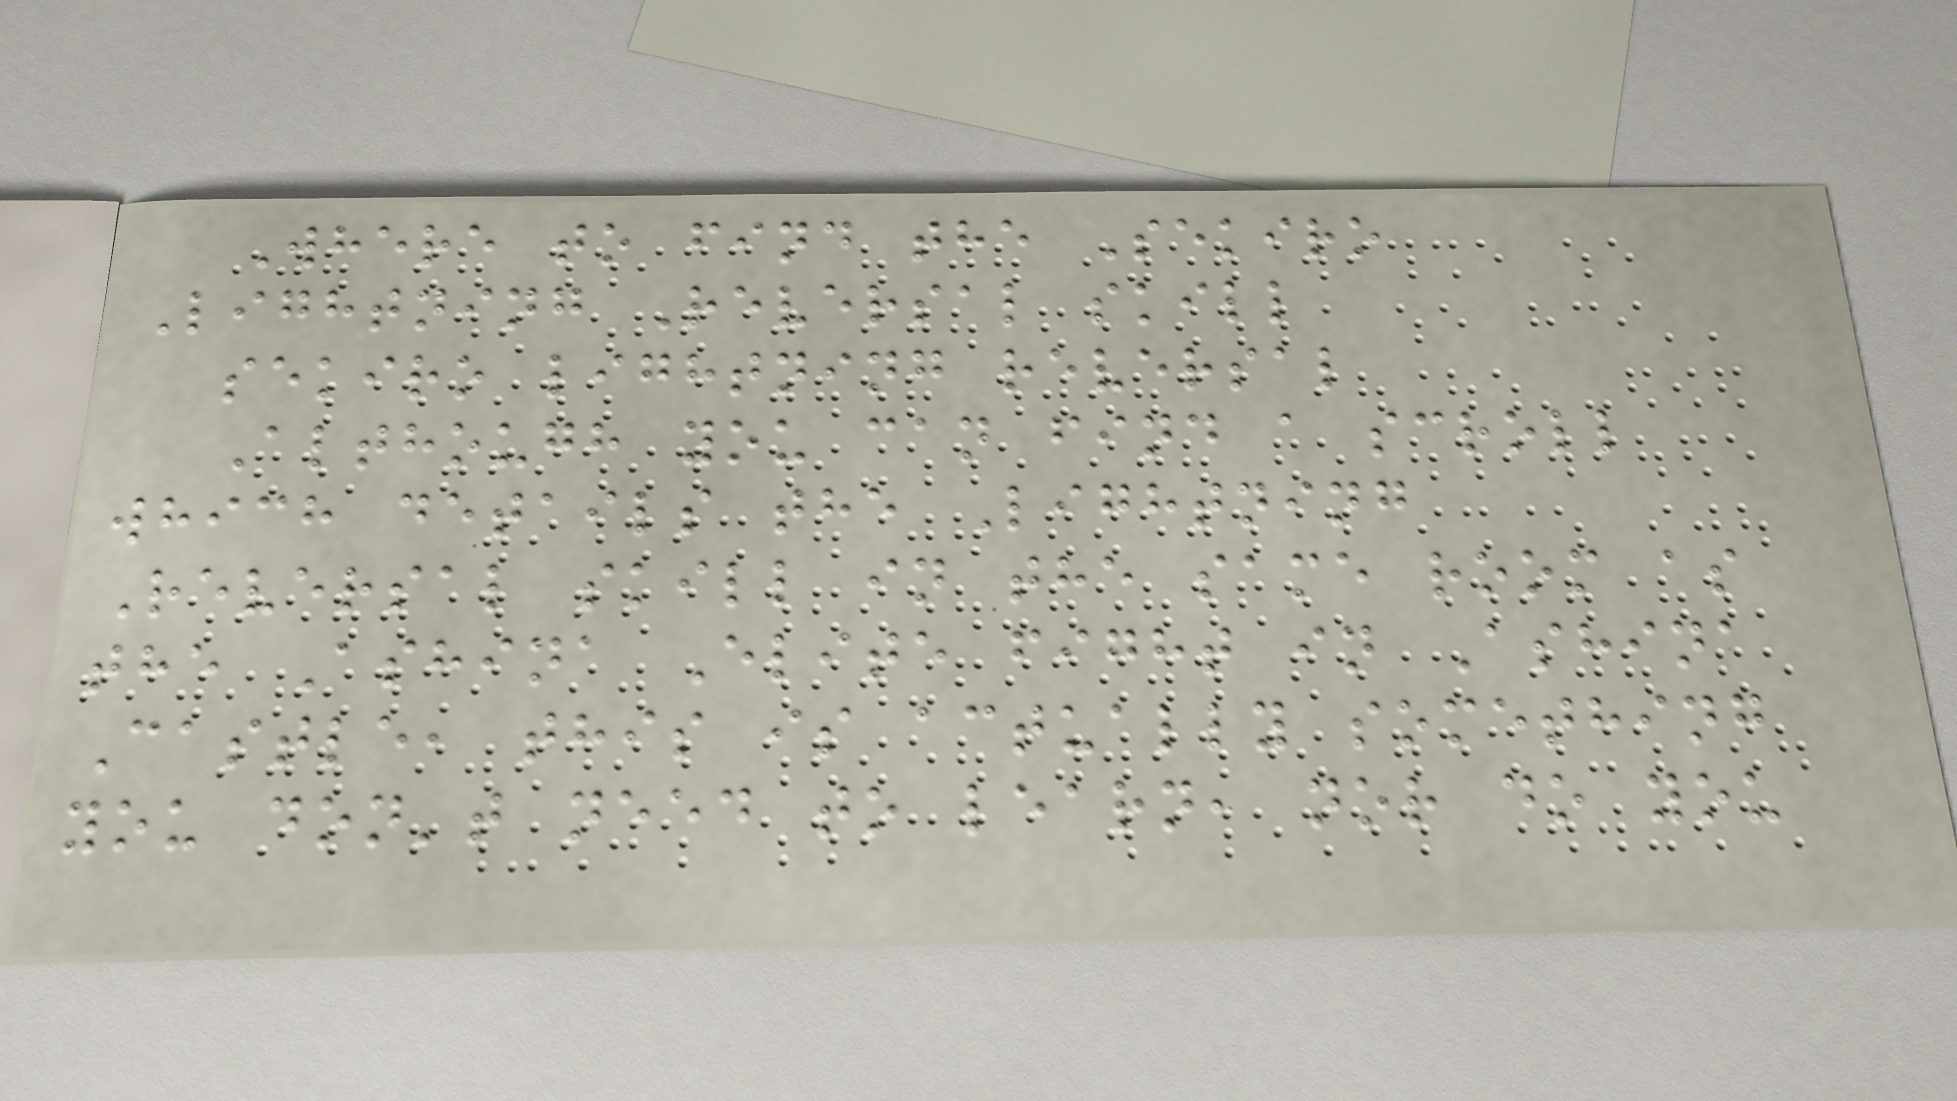Where to find the Sekiro
Lightning Reversal skill
sekiro lightning reversal
Although you can find a scroll
which details the Lightning
Reversal skill in the same room as
the Ashina Elite fight in Ashina
Castle, this is actually something
you don't need to learn, nor do you
